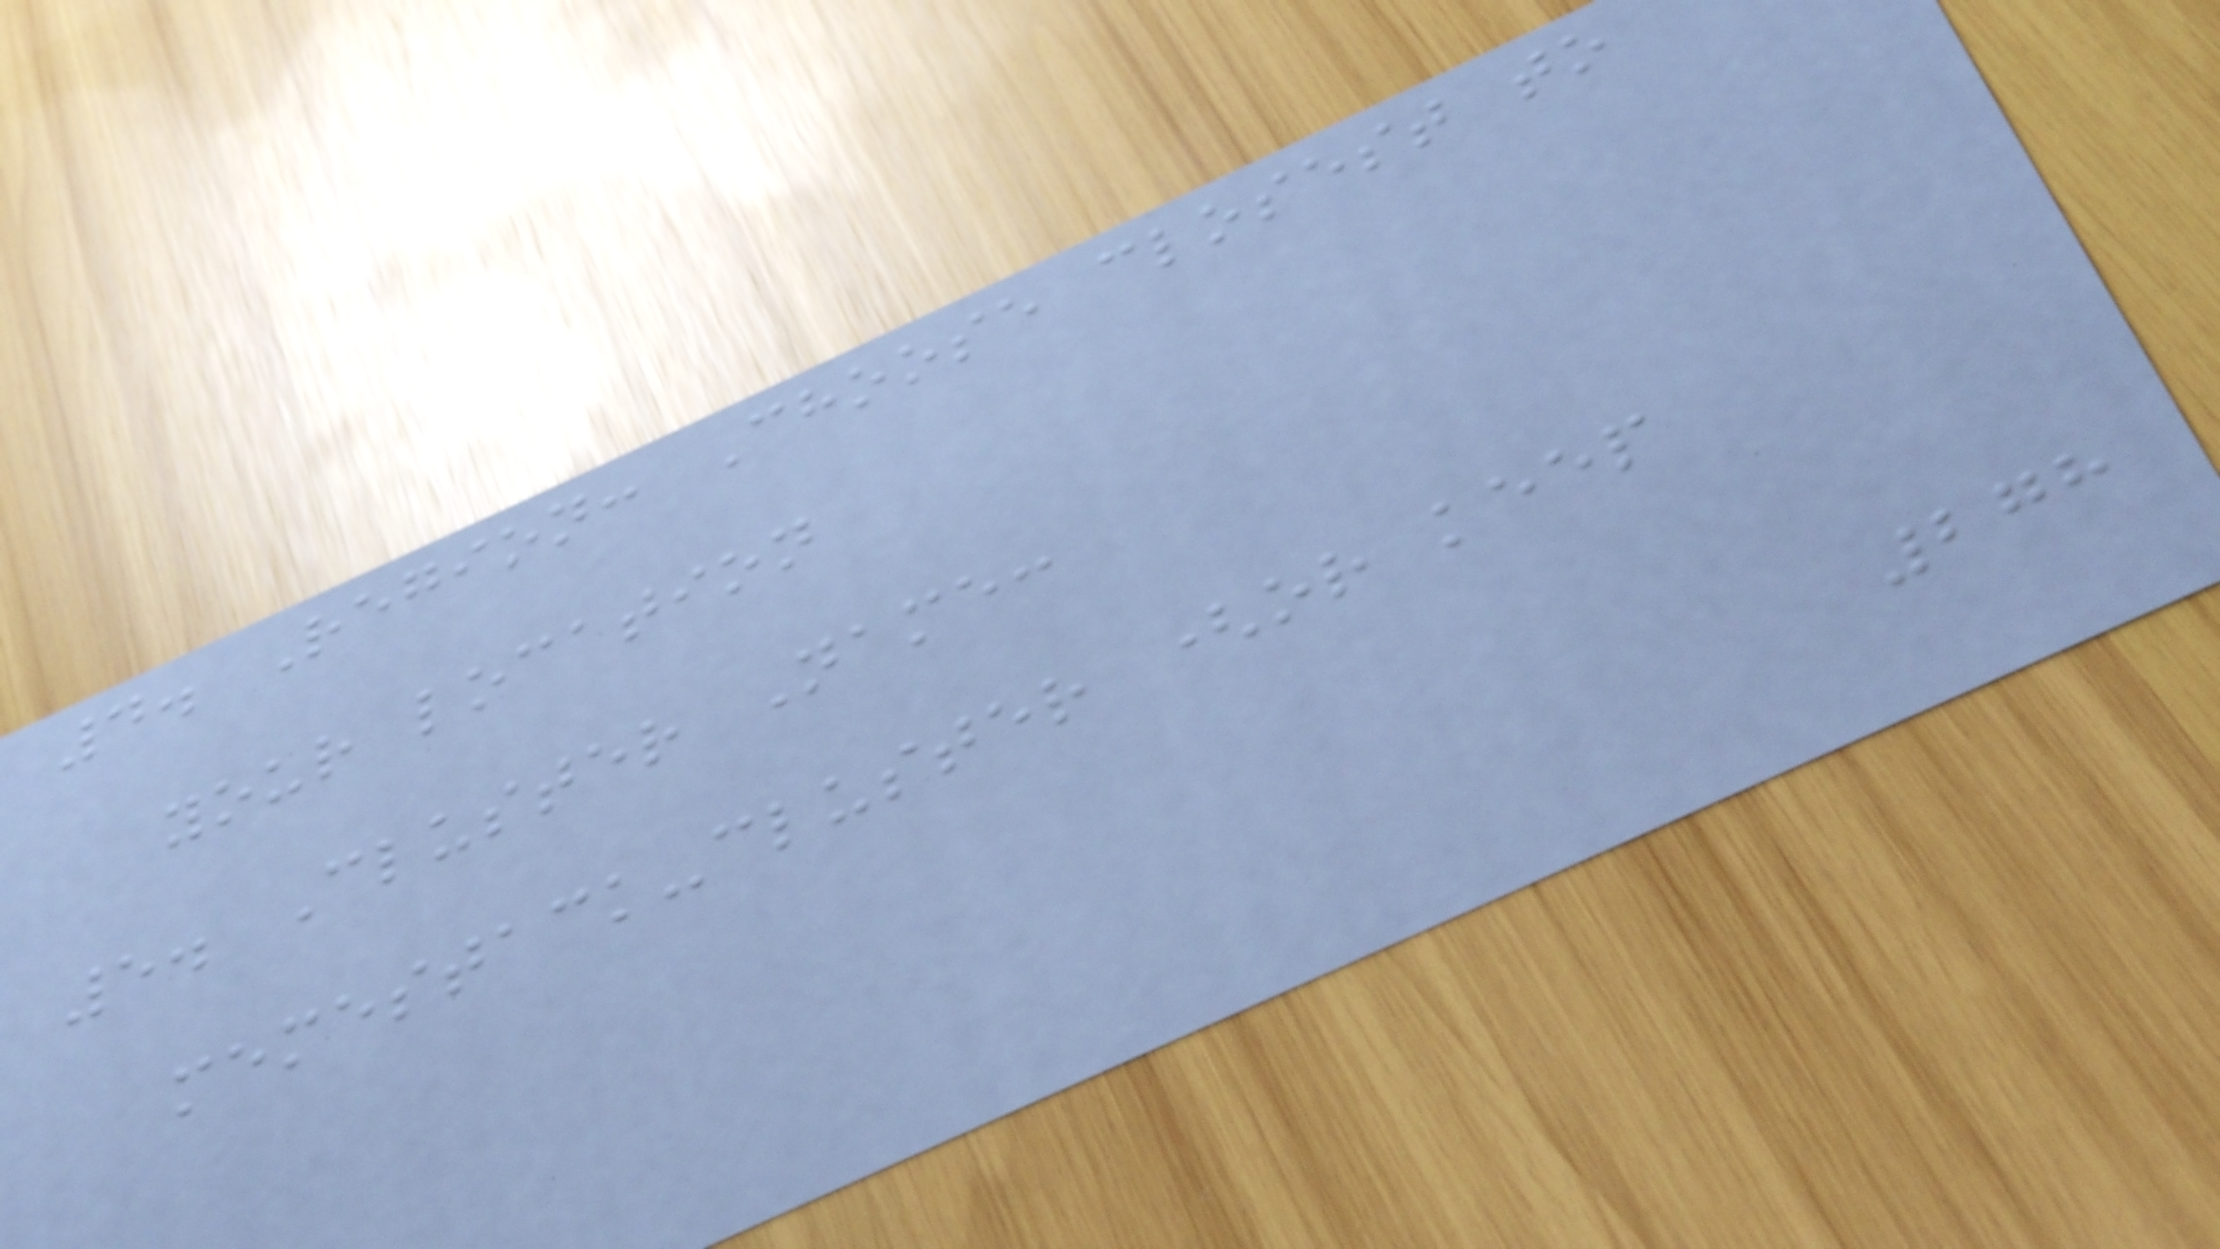4. Region: Choose closest to
your location
5. Cluster Name:
memestack-cluster (or keep
278
